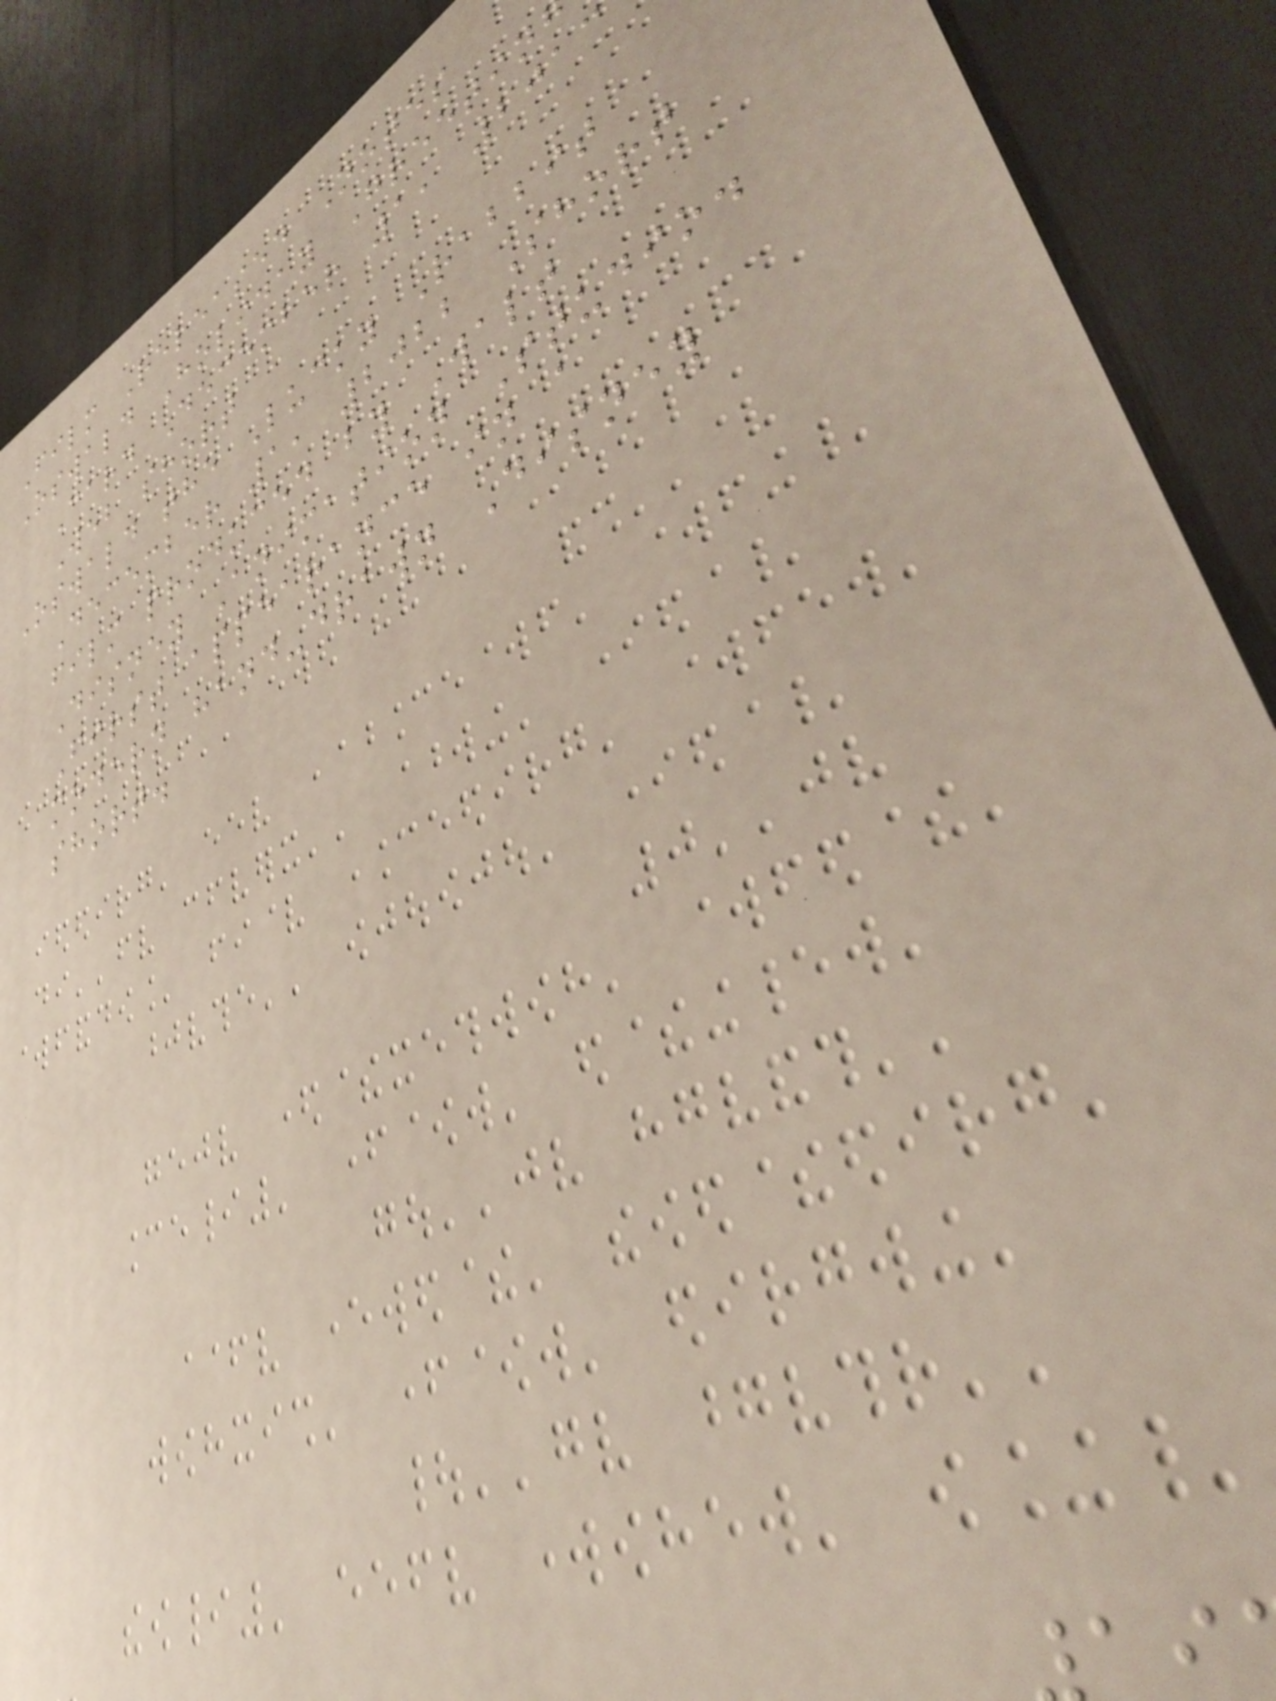Film Released Notes
Oswald Holiday Greetin
Card December 1, 2013
Web short
Oswald the Lucky Rabbit
December 1, 2022 Short
film produced by Walt
Disney Animation Studio.
First appearance in a
modern hand-drawn Disney
short.
